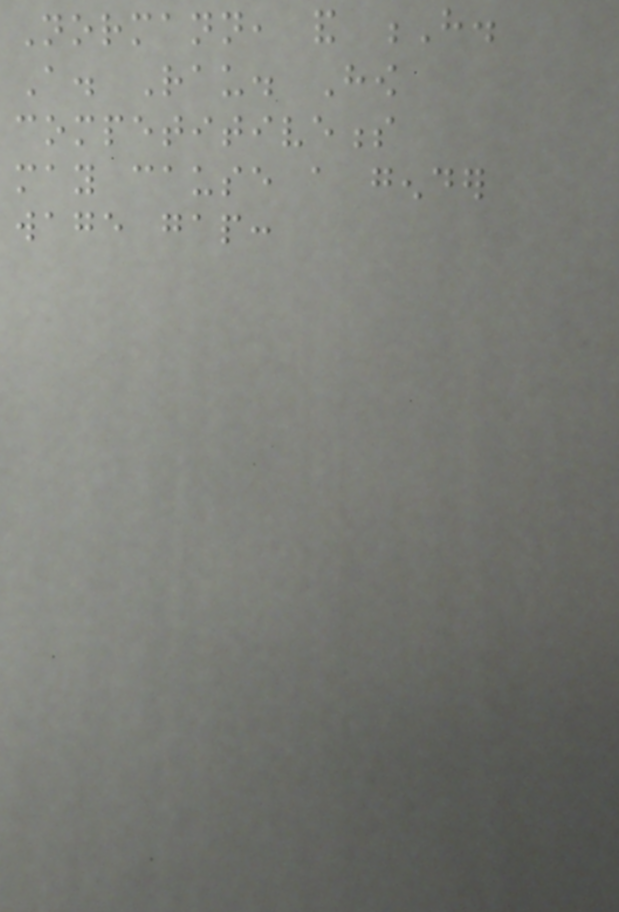Normann, and H.
A. Rau. How
competitiveness
may cause a gender
wage gap:
